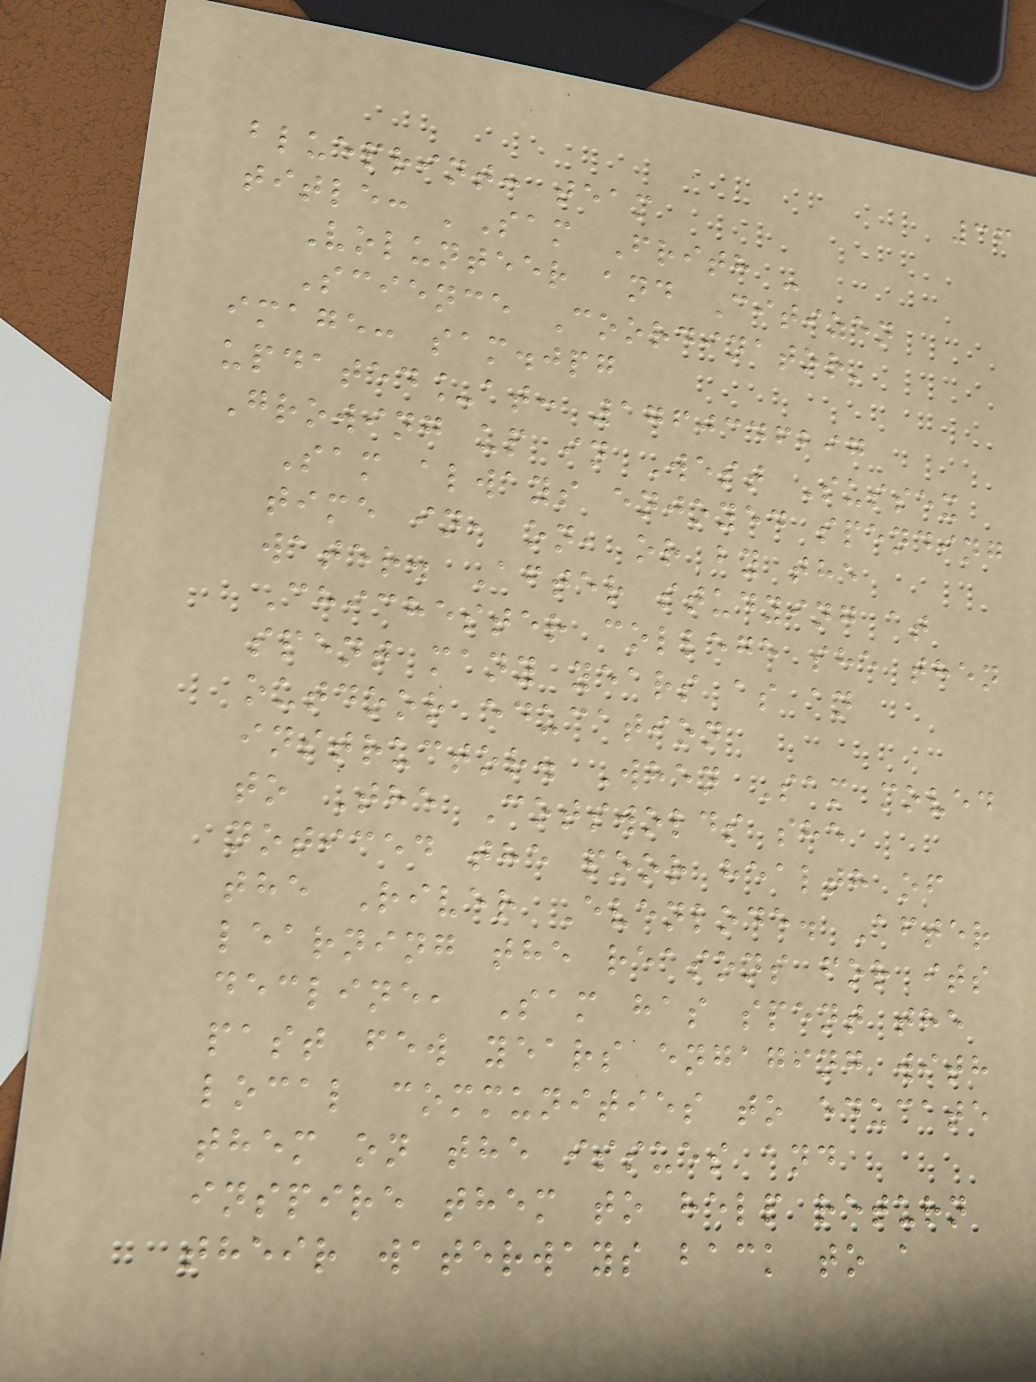36
blueprint: team
title: 'Sam Frith -
Volunteer and Citizen
Science Coordinator'
image: sam.jpg
updated_at: 1760346297
Growing up in West Sussex
Sam always enjoyed spending
time in, on, or by the
water. After studying at
Chichester college she then
spent many years as an
outdoor education
instructor. When Sam moved
to The Cotswolds she
noticed the poor health of
the River Evenlode. After
learning the reasons for its
decline, Sam has spent the
past few years engaging with
local communities to educate
them on the issues and
inspire them to help return
their waterways back to a
